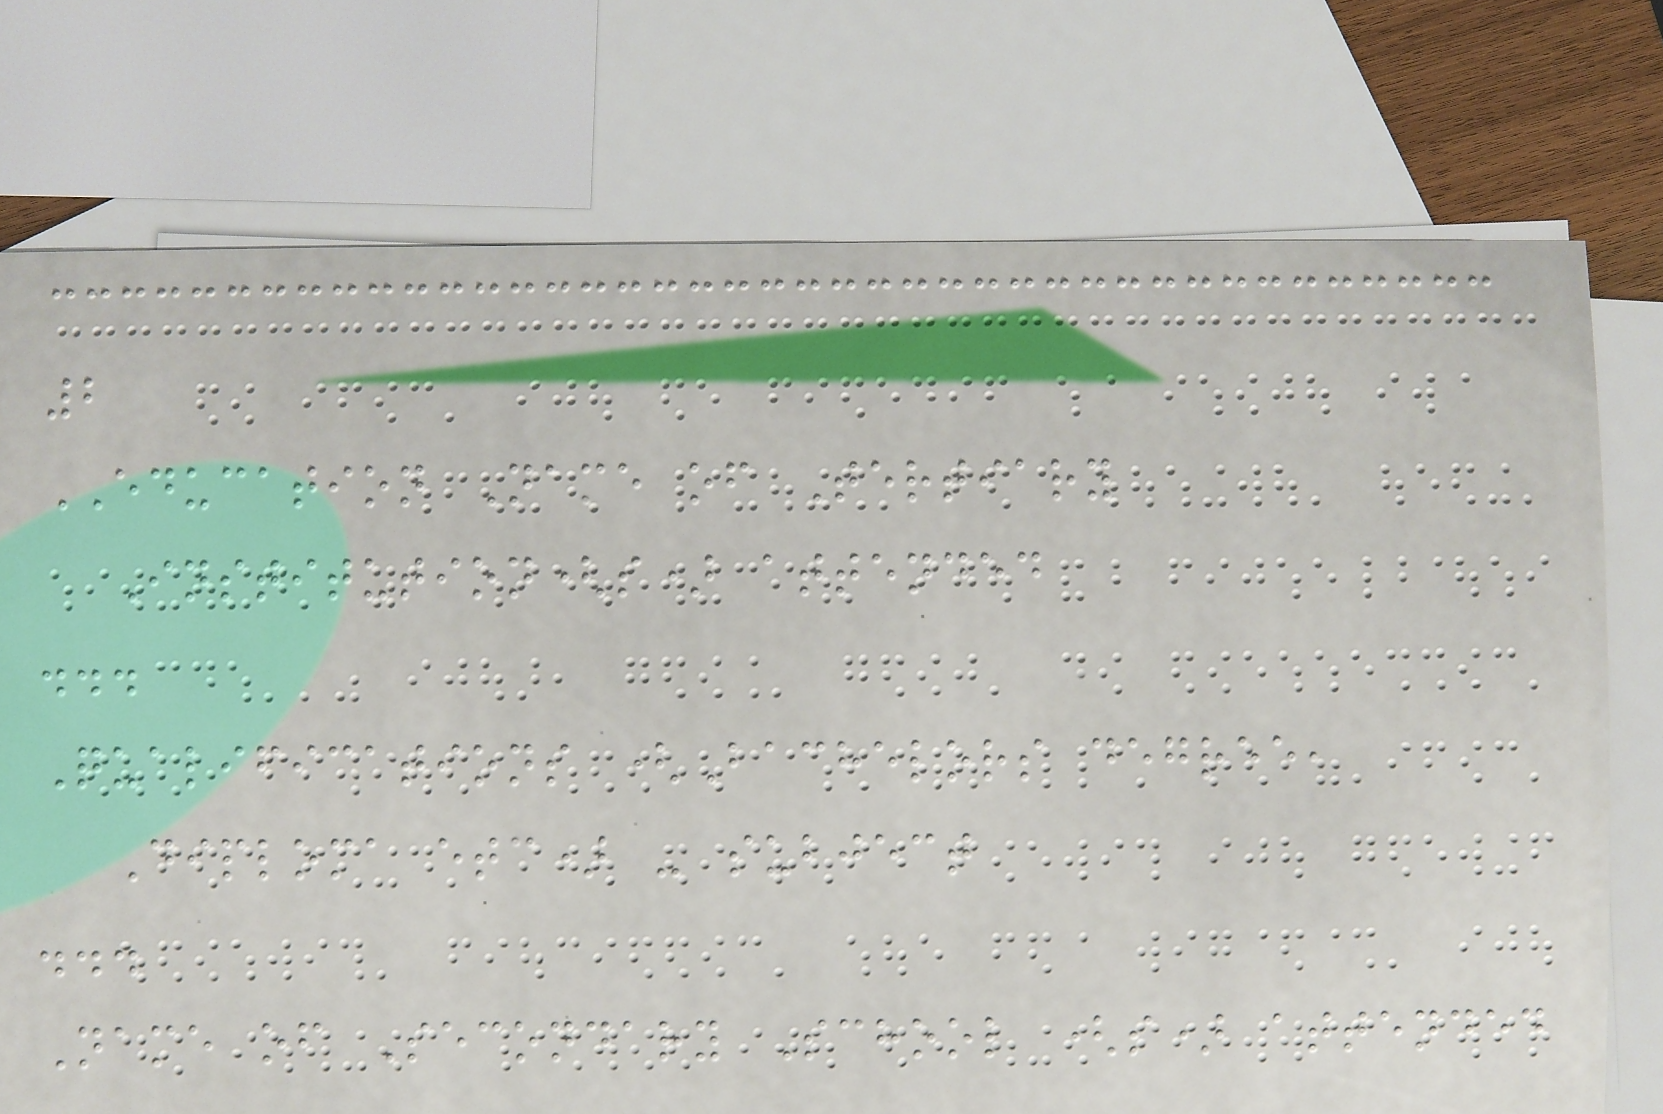2
EDUCATION Name of Tertiary
Institution(s) attended
...
Qualifications (Bachelors degree,
Diploma etc) - subject
...
Name of Secondary School (s) attended
